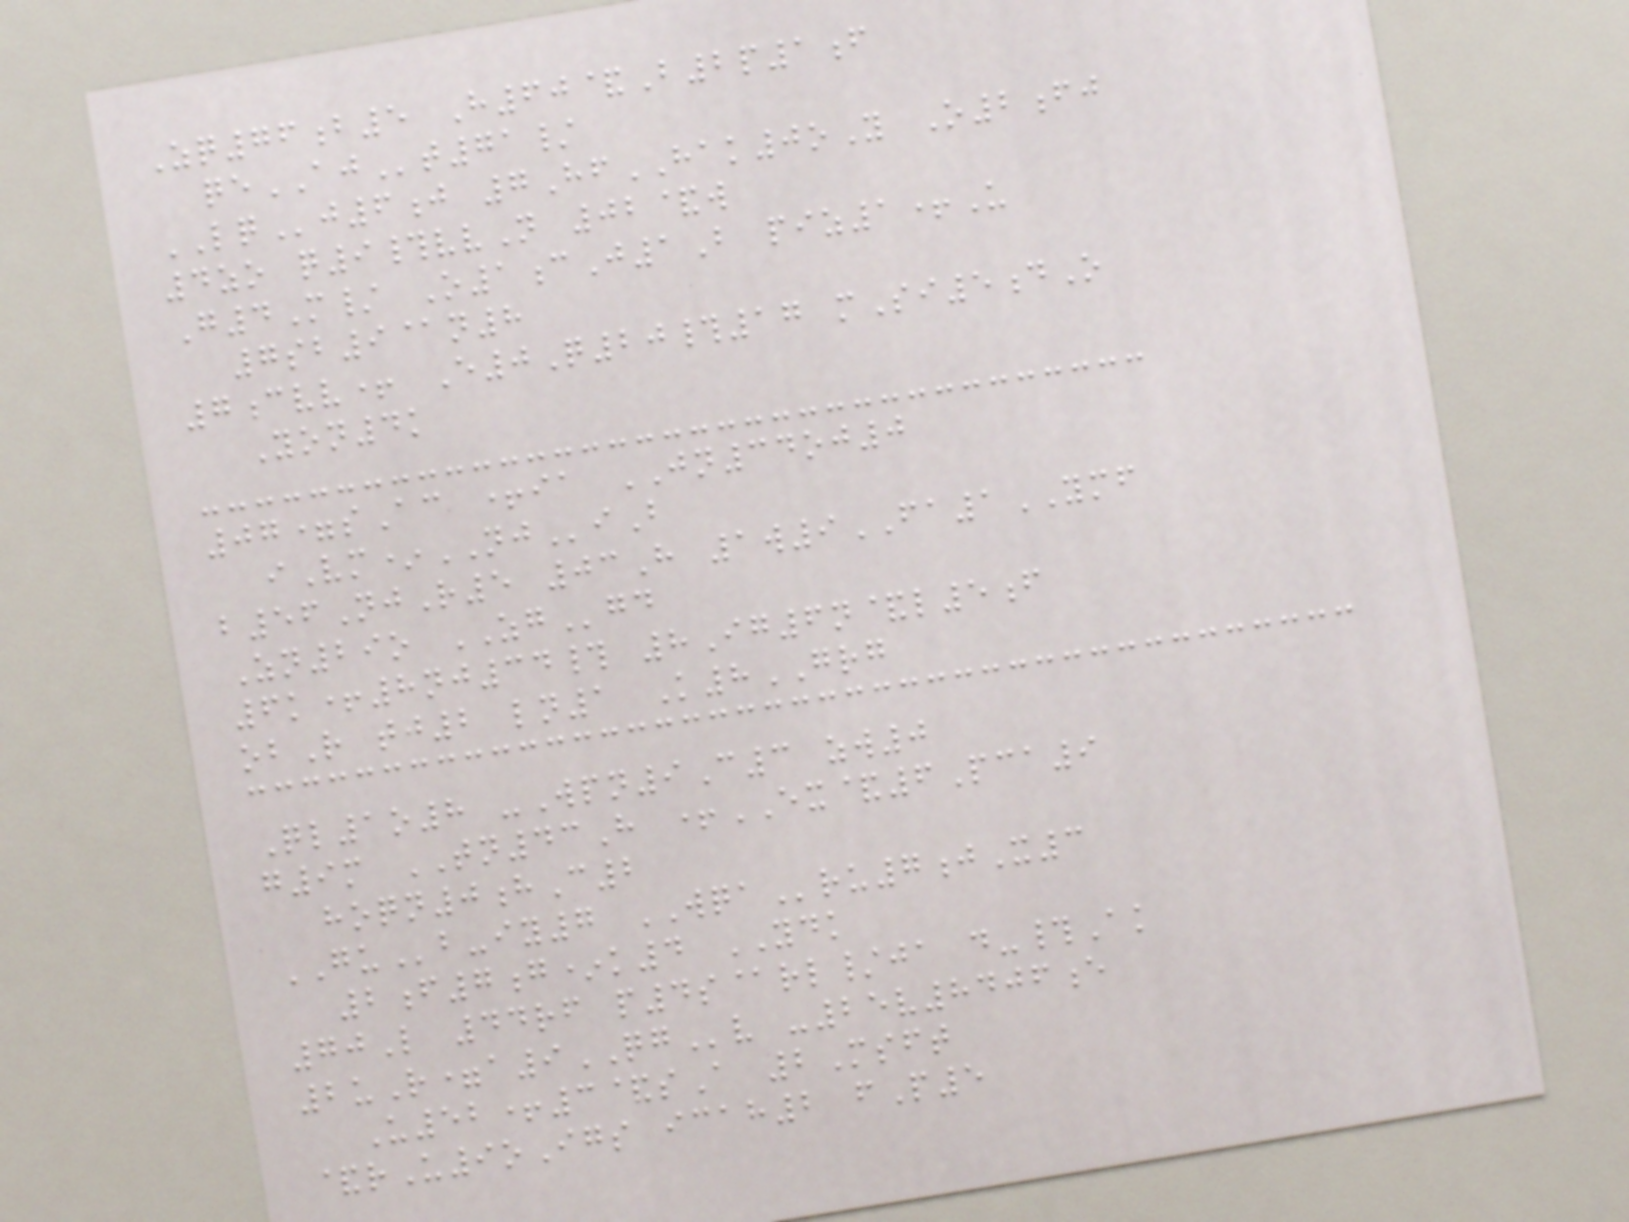Zq76b5 H60&B2p1f
qeAJt71/
LQj6j 7HfHAK0oY O2fj
4zo q9#vvN 02&w
G4M/ O1cJ1B piz1+U
7sb9@n8
7cvv+ E0Q20#17 mSi5dO
Yon4k
07=sAc +ia JN34oj0
iVm*NJiB
b56NjR5 03H 1w9FA1YMF
Zn29o ZGgd
6k+8nj34# 8Ig6n&l5f
obR tj2 ln1 K8GRG
Ql1o8 -Wpn9C3 zw0
g9m TN43H +EX&6Pca9
hoqn0hC2
GUb-iy7 WQAru7jX3
2f7g*k4 YDK
70L 44rf p4s@rl/ja d-#Ak
2uR=a9QGv -25v8406e
U52+3&sA 2Msft
&rU9oIgs icah2 fP5
